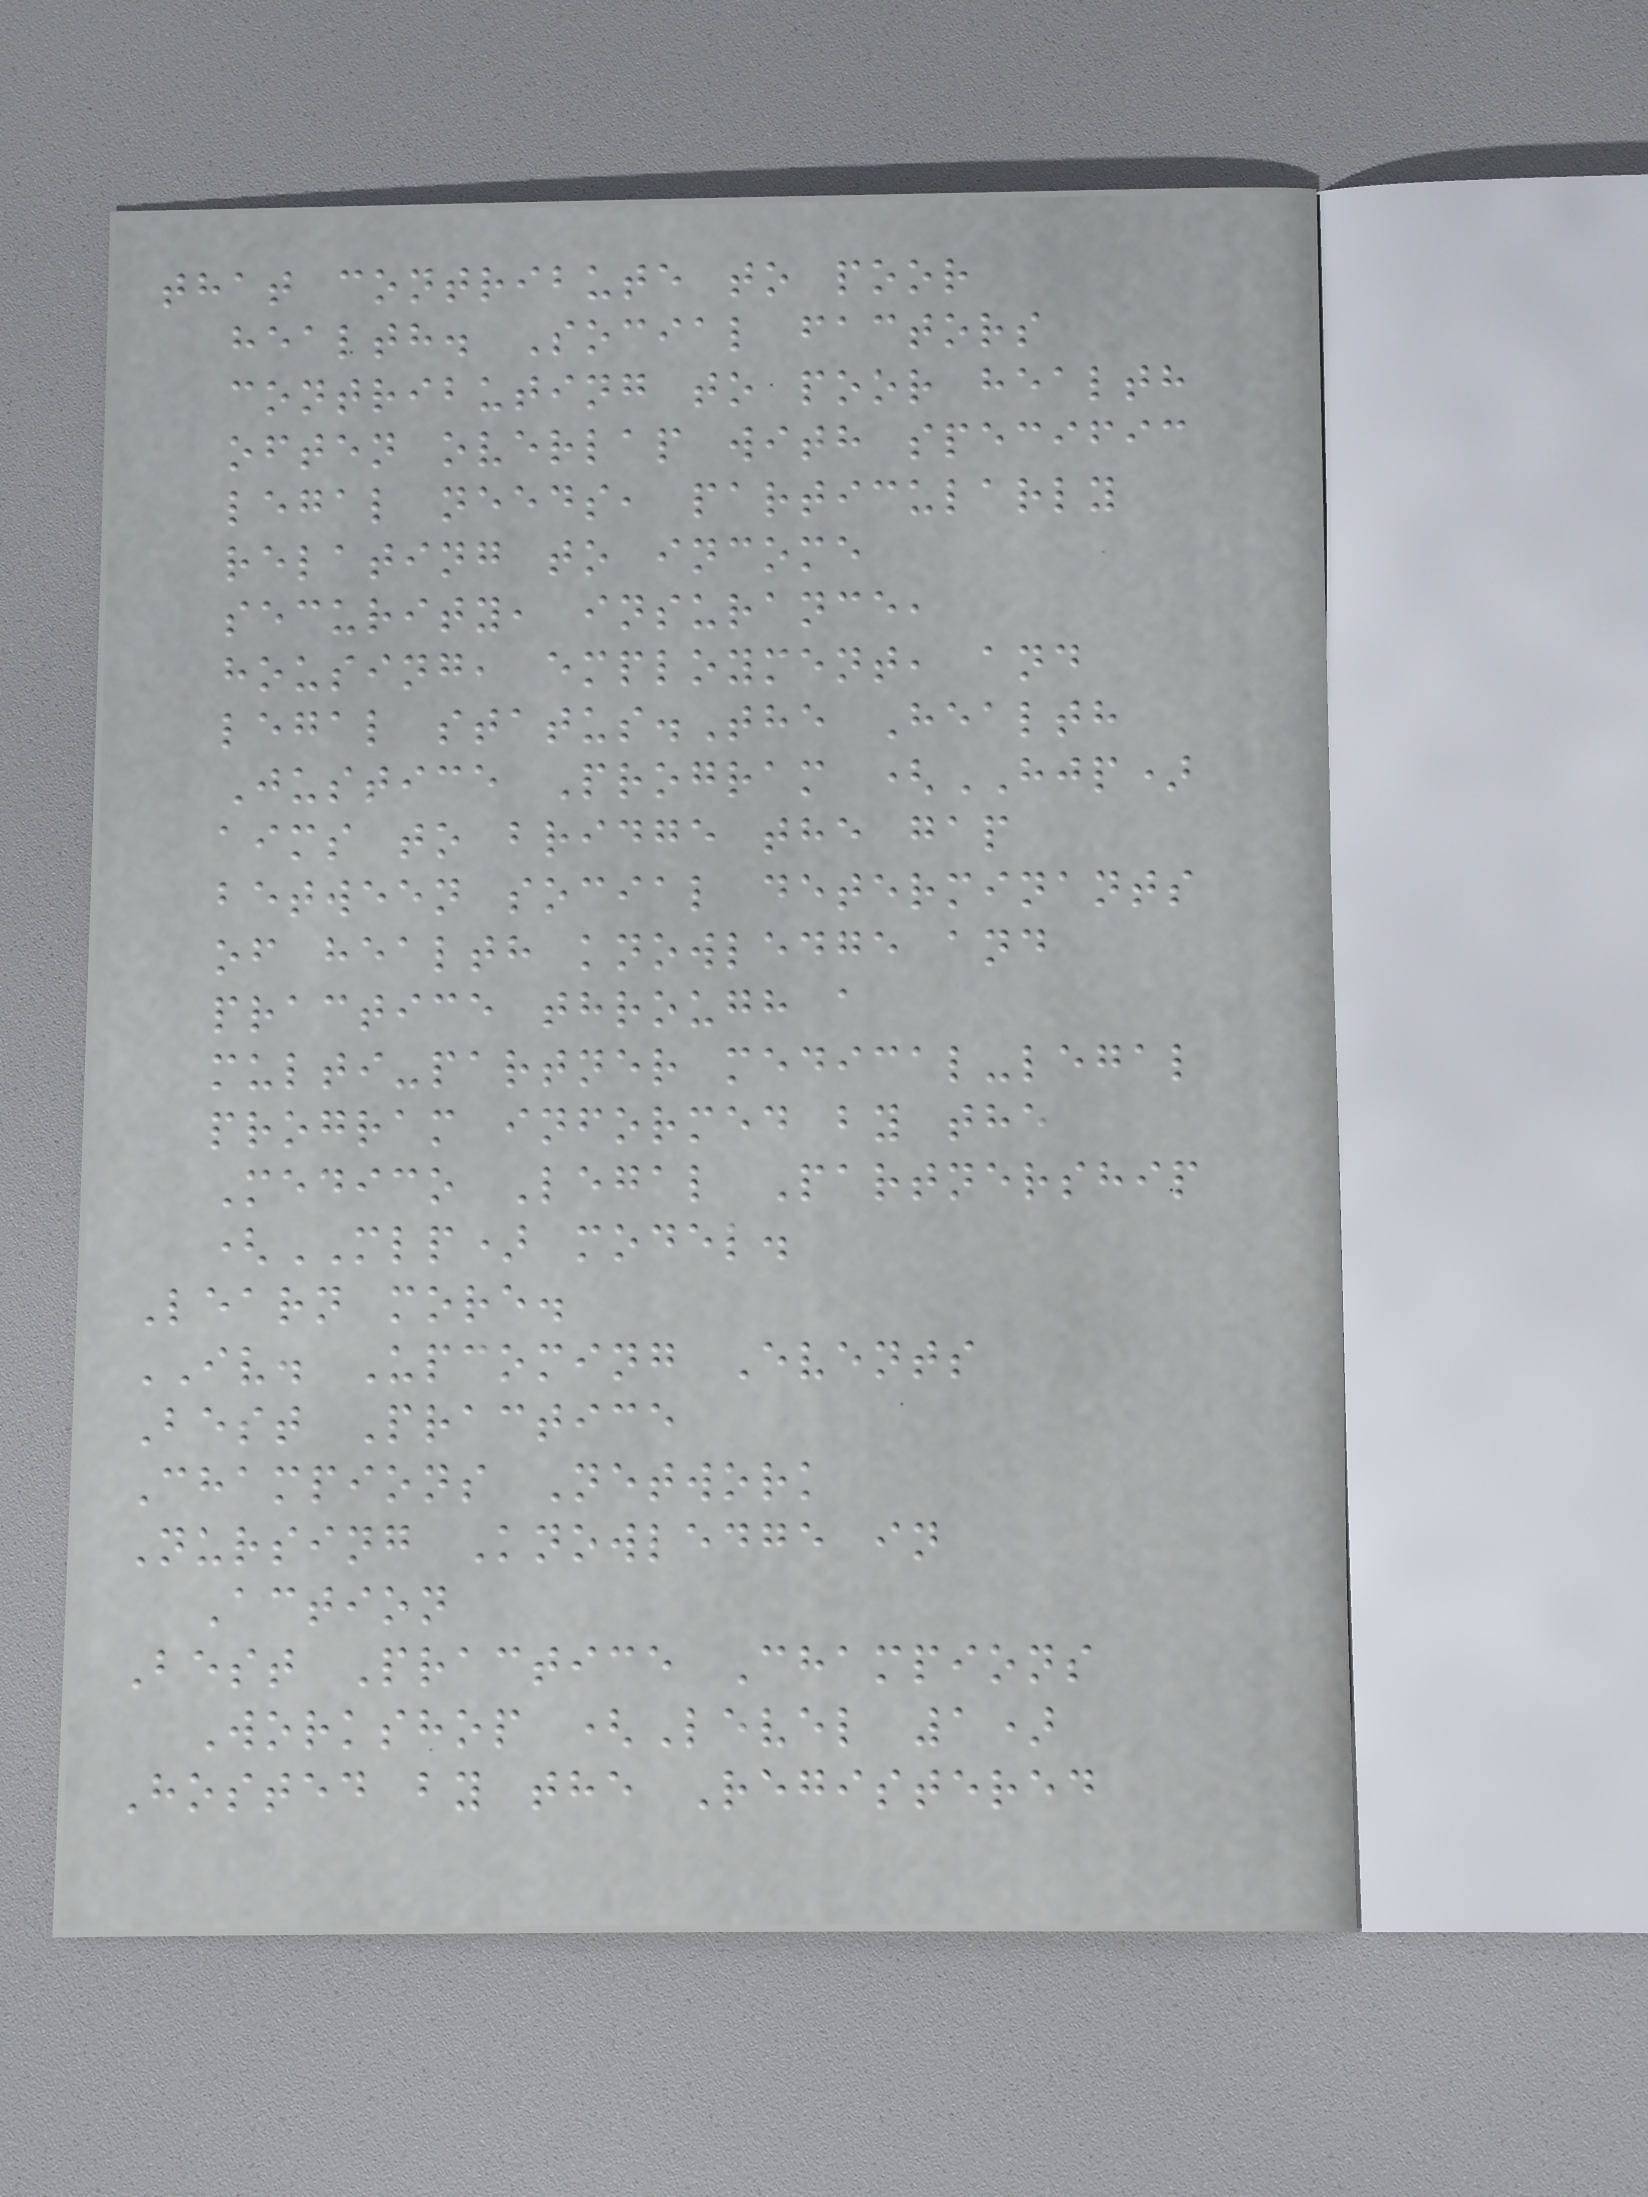that contribute to poor
health. Social factors
contributing to poor health
often overlap with specific
legal needs, particularly
relating to income
security, insurance,
housing, employment, and
legal status.The Health
Justice Program (HJP)
aims to bridge the gap
between social determinants
of health knowledge and
practice through a
multi-partner medical-legal
program informed by the
Medico Legal Partnership
(MLP) model.
Learn more.
IV. Upcoming Events
Best Practice
Champions Network
Nursing Knowledge in
Action
Best Practice Champions
Workshop (Level 1)
Hosted by the Registered
